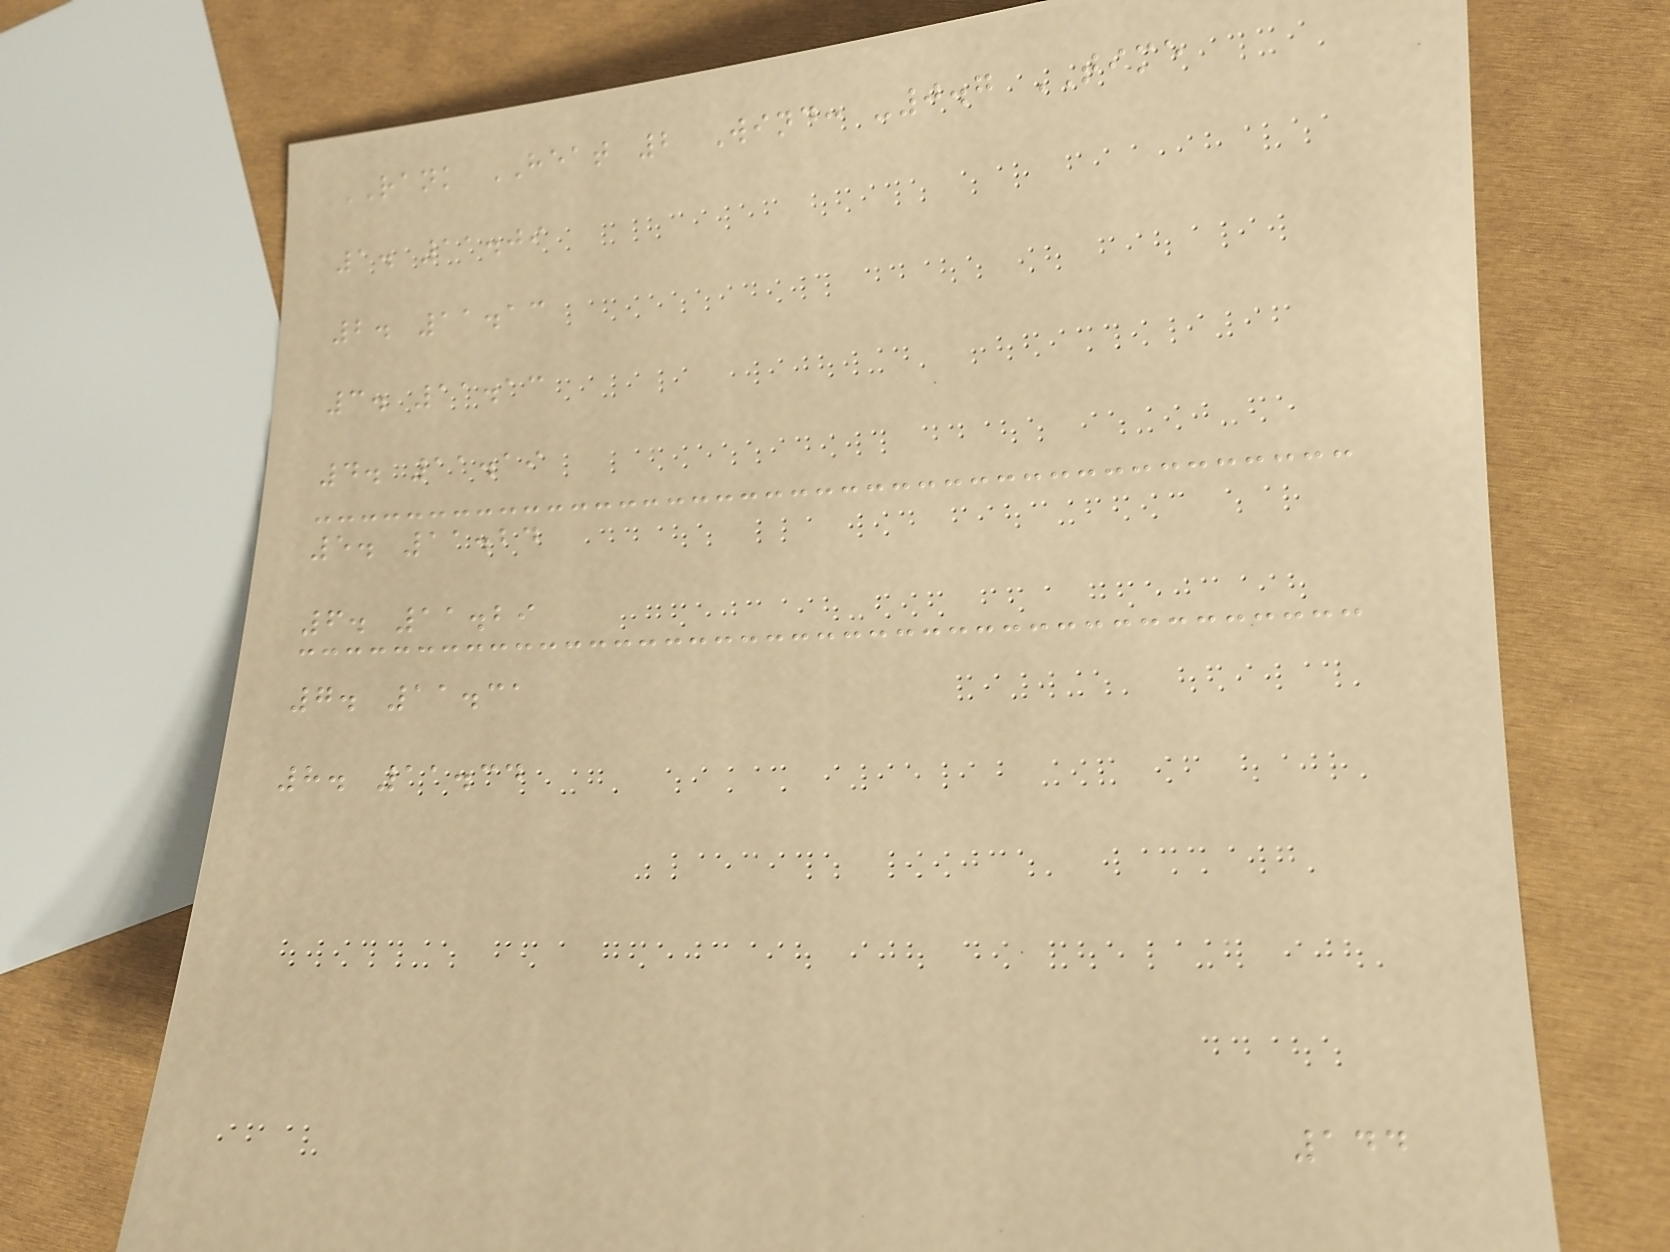RANK HEAT 2 Wind: -0.7 TIME
1. 11.09
2. 11.13
3. 11.13
4. 11.19
5. 11.24
6. 11.29
7. 11.31
8. 11.34
144
